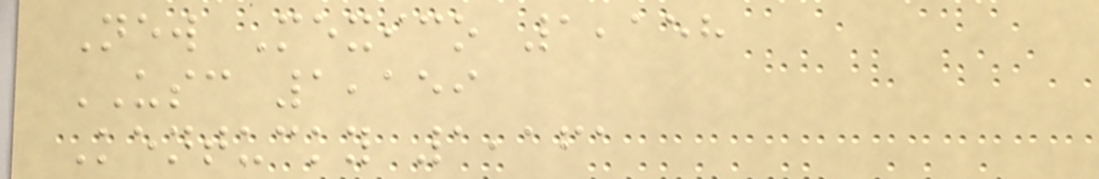New Mexico 1,158
USC 1,159
Kentucky 1,161
